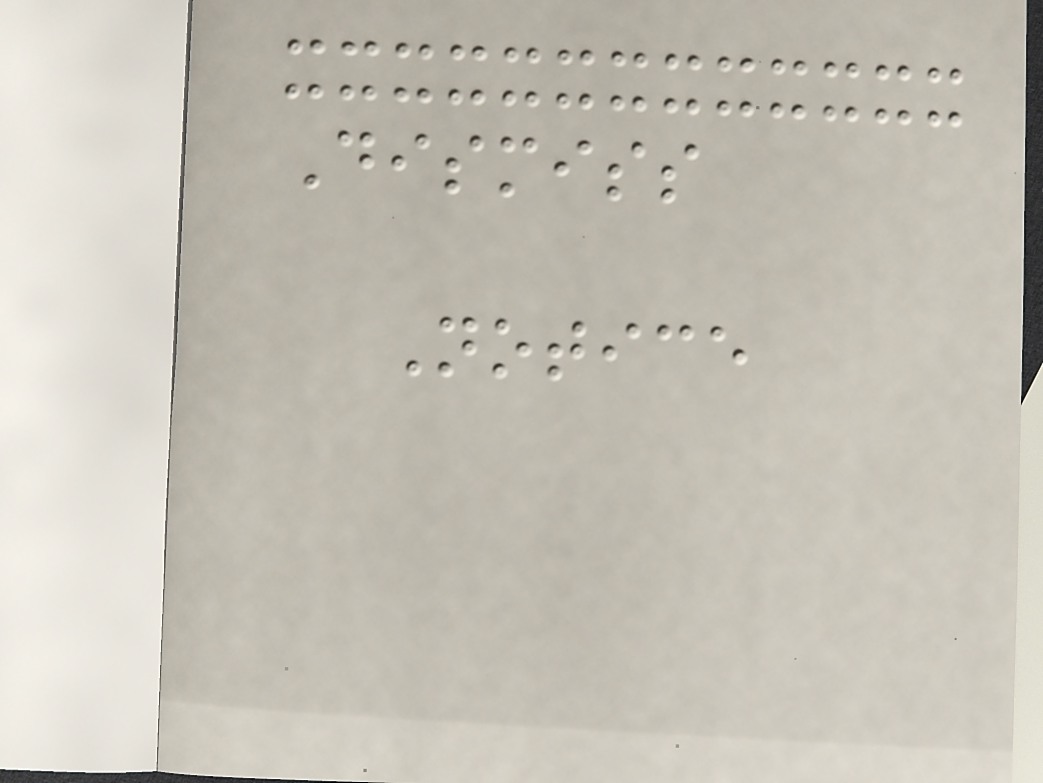Dismiss
Notice
